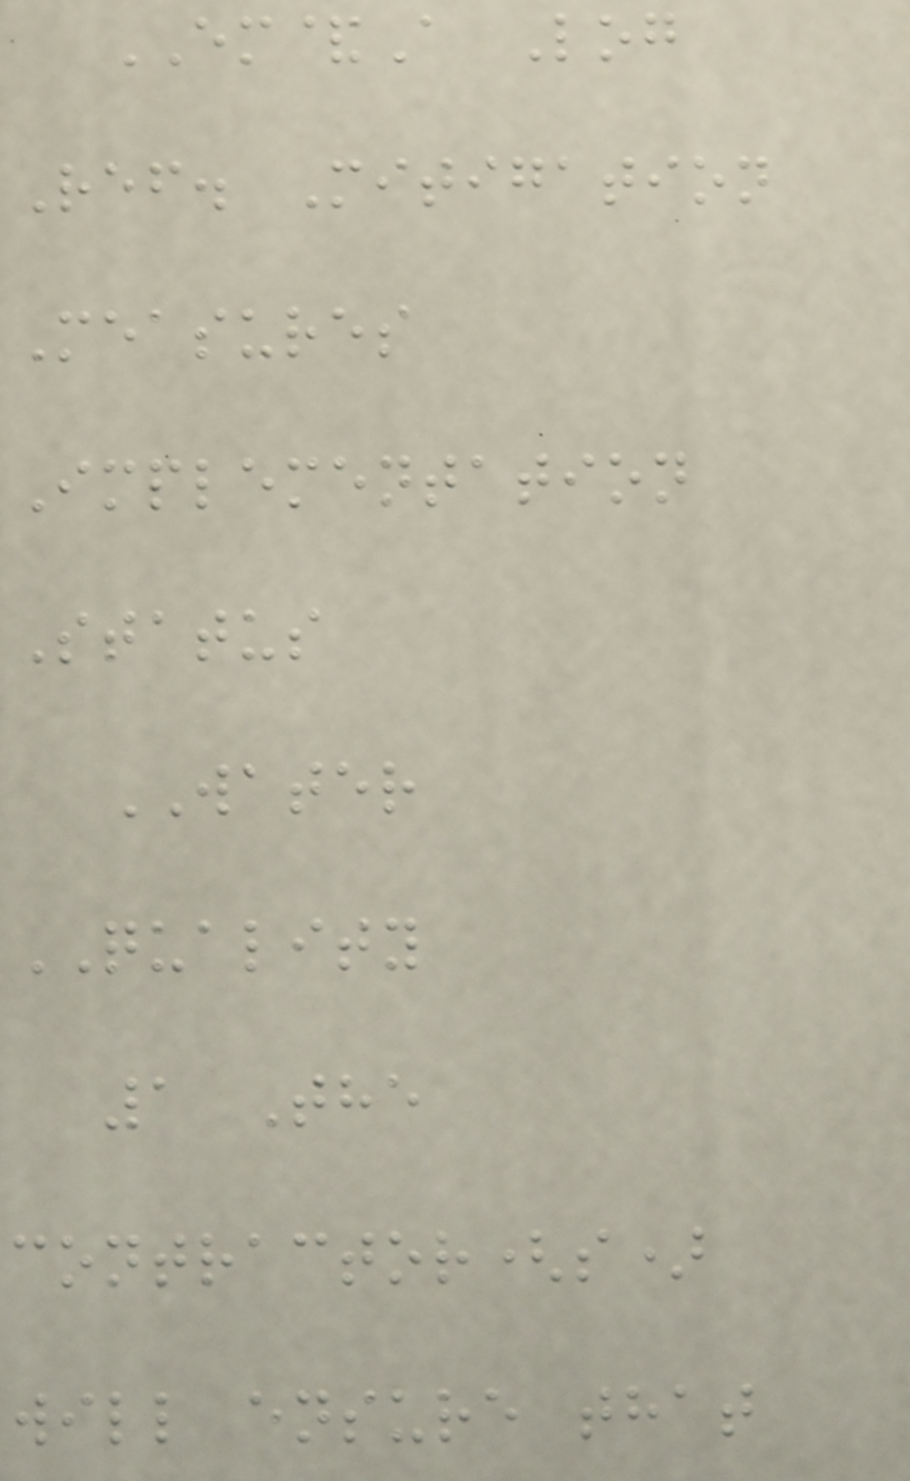EM&A Log
Ref. Mitigation
Measures
Implementation
Status
WATER
QUALITY
1 The
contractor(s)
will ensure that
